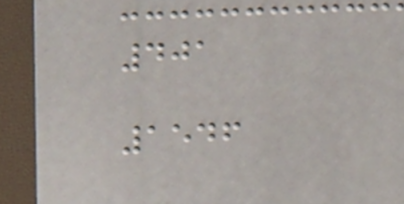401
1546
